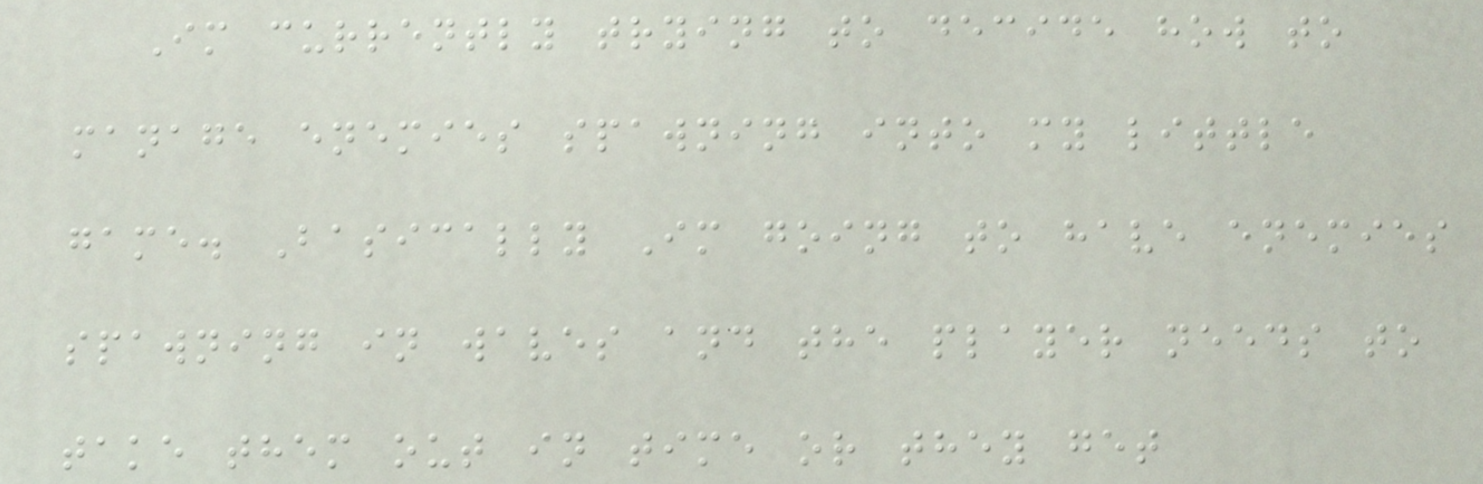Im currently trying to decide how to
manage enemies spawning into my little
game. Basically Im going to have enemies
spawning in waves and the player needs to
take them out in time or they get
